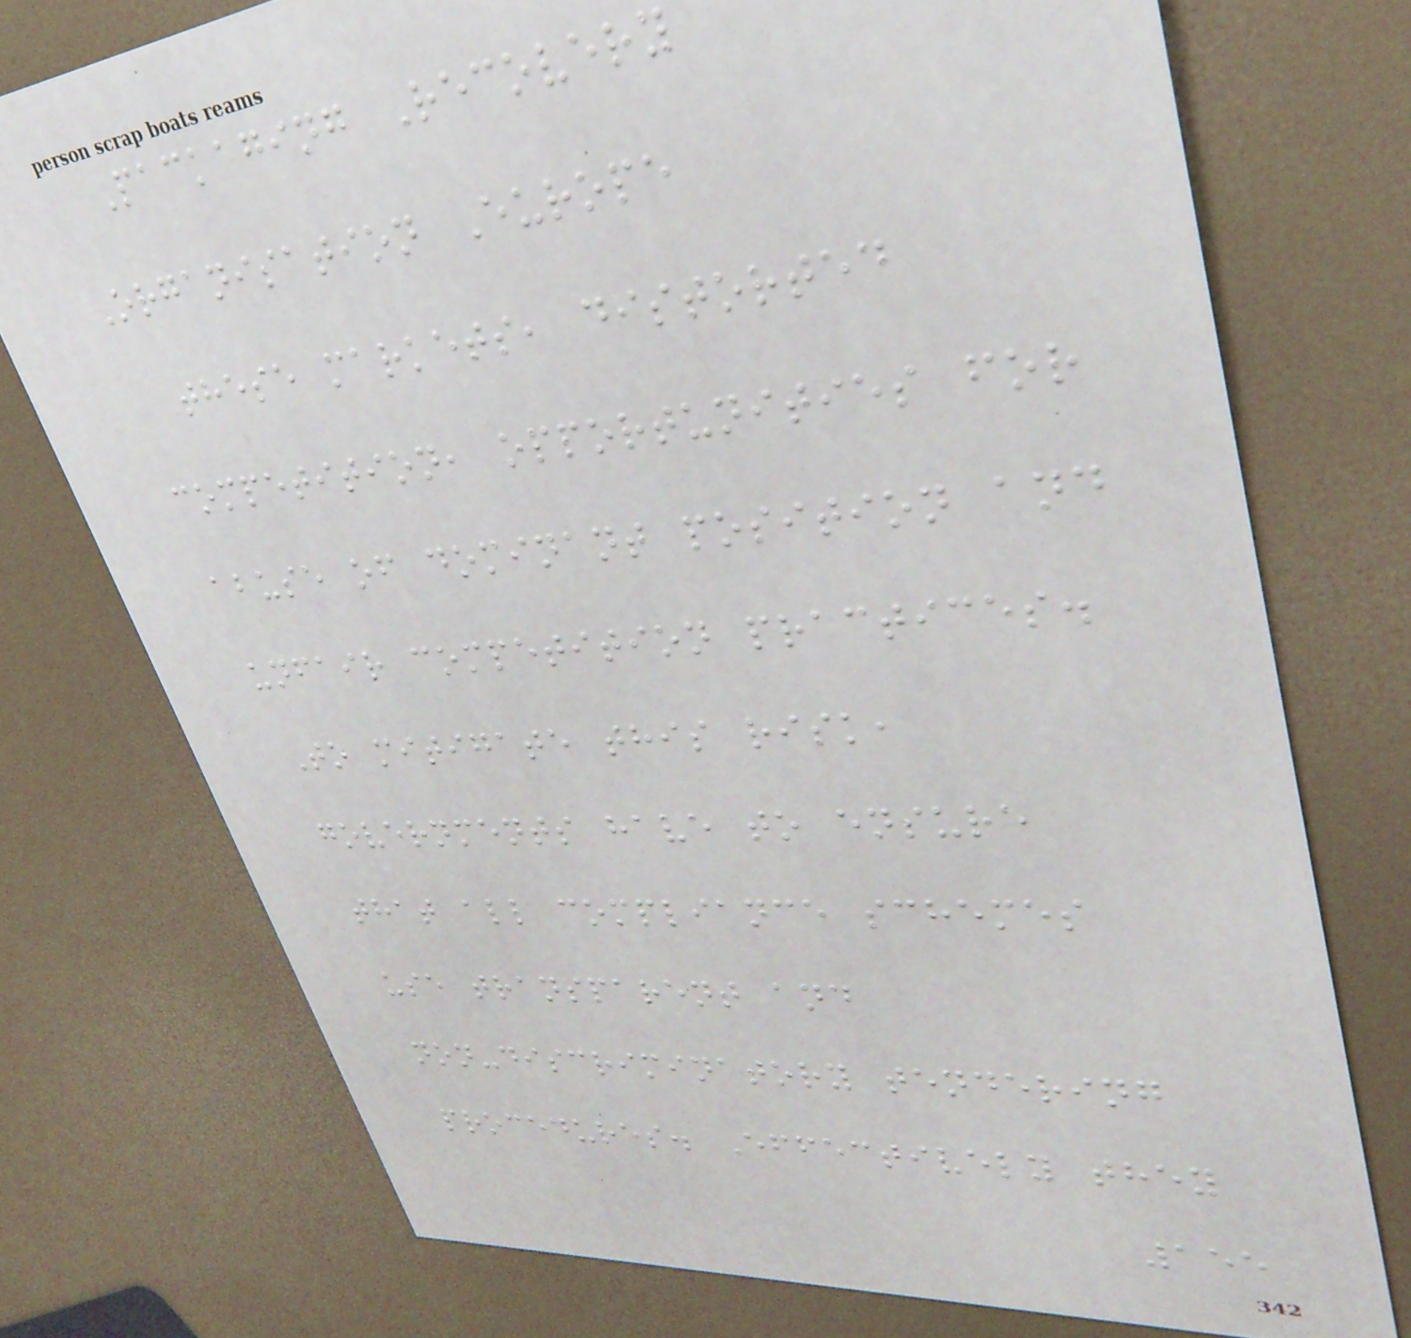Packaging Recovery
Organisation Europe
these markets, distorted
competition, opportunities for
abuse of dominant position and
unfair competition practices.
To mitigate this risk,
governments have to ensure
that all compliance schemes
use transparent and
non-discriminatory tendering
procedures. Effectively they
155
